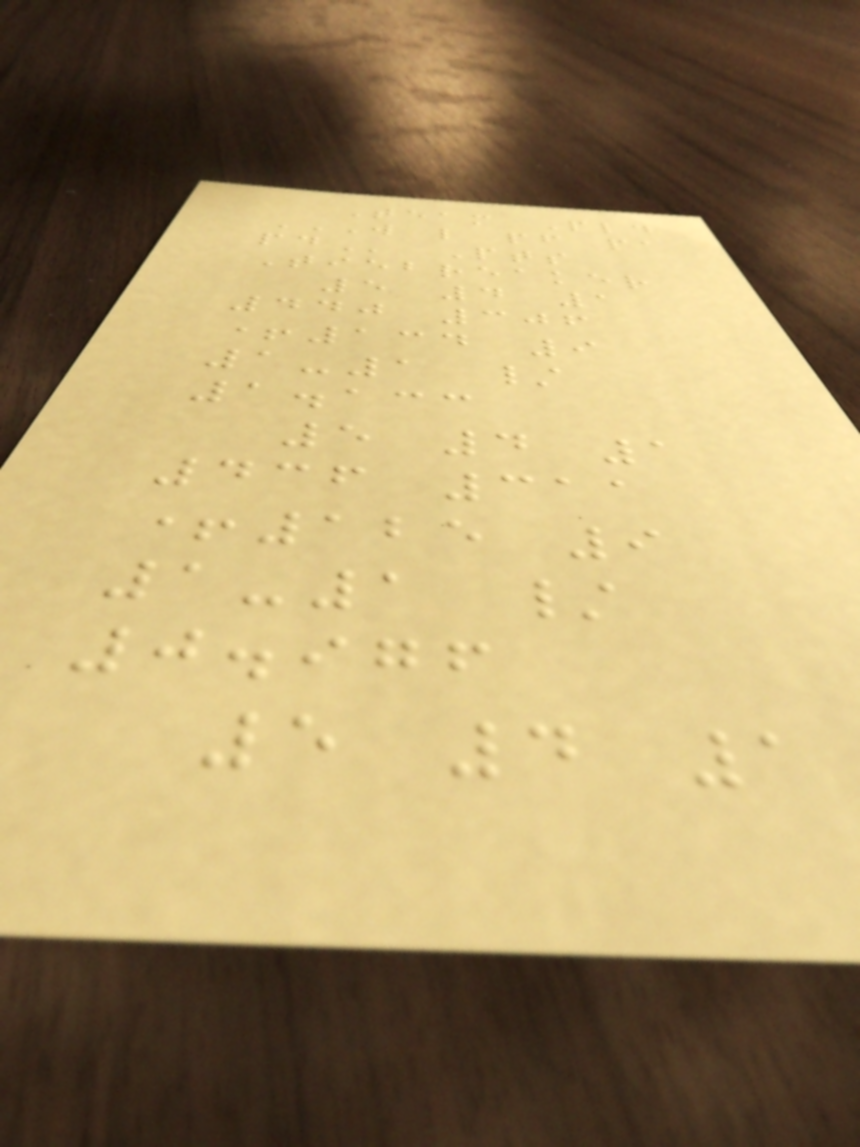Team Pld
W L PF PA
PD Pts
Tiebreaker
5 4 1
440 306
+134 9
1-1 /
1.133
5 4 1
436 311
+125 9
1-1 /
0.976
5 4 1
